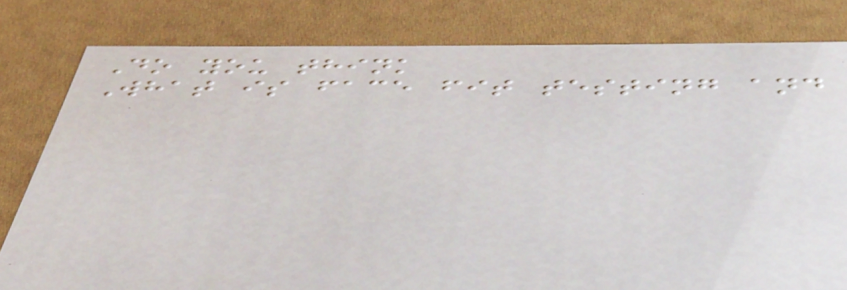Do you think
What is face fit testing and
